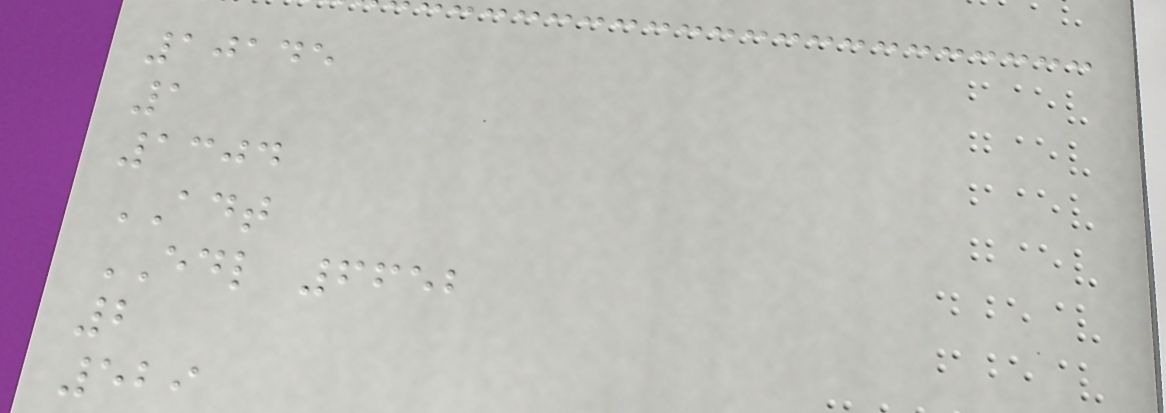10145
1
1304
ADT
EDL 6652
2
529
